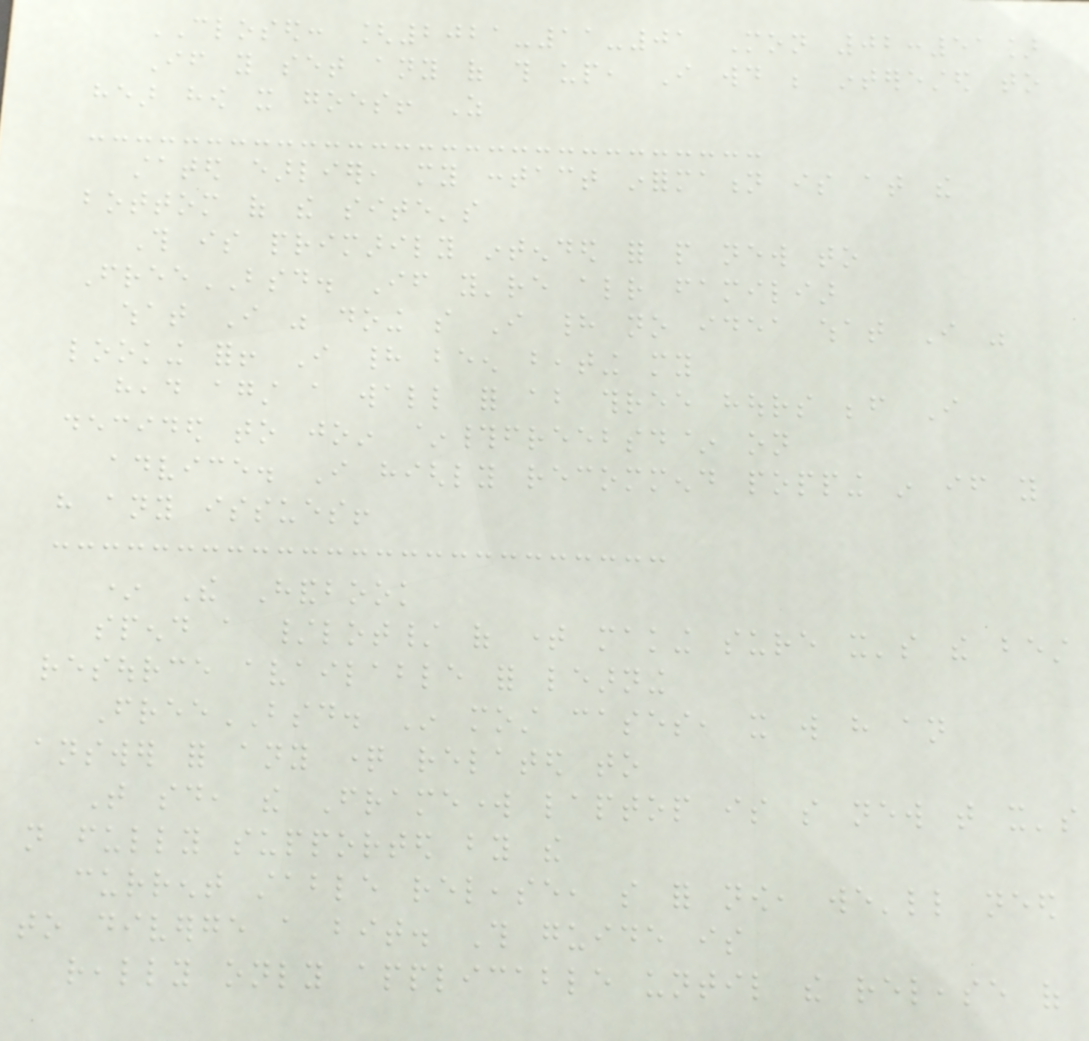CLOSED: [2021-11-01 Mon 02:51]
If you set any of this up, I would be interested to
hear how it goes! As
stated earlier, my contact information is at the
bottom of the site's
This is primarily intended for people new to
FreeBSD. If you're already familiar
what I was doing so I had no idea what I was
looking for! I had been beating my
head against a wall for about three hours before I
decided to join ~#freebsd~ on
advice. I highly recommend popping in if you
have any issues!
* The Handbook
spend a /lot/ of time making sure it's the best
resource available for learning
FreeBSD. In most cases, it will have an
answer for any question related to
That said, the Framework laptop is so new that it's
not fully supported by the
current stable release, so for now, we'll need
to diverge a bit. This guide is
really only applicable until the release of
